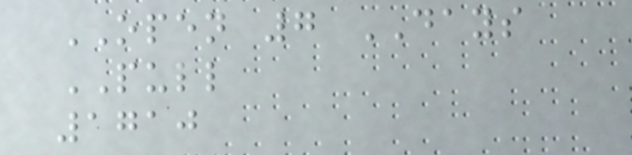OPEN 7 DAYS
PULL
1710
